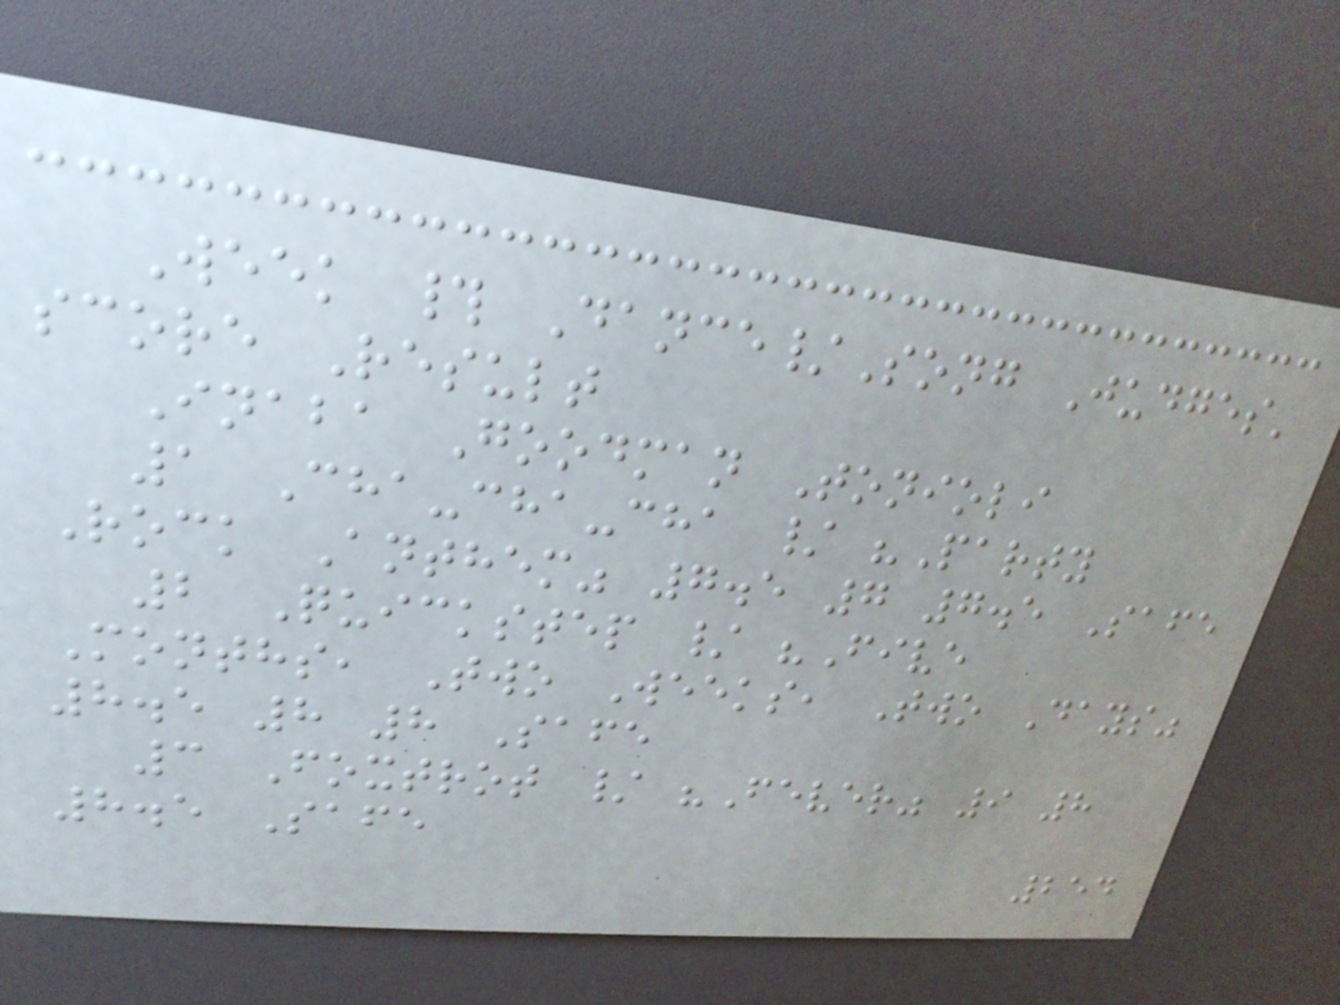Week # Dance/Song Judges'
score Result
Inaba Goodman Tonioli
1 Cha-cha-cha / "Party
Rock Anthem" 7.5 7 7.5 Safe
2 Quickstep / "Five
Months, Two Weeks, Two Days"
8.5 8 8 Safe
3 Foxtrot / "Fever" 9 8
8.5 Safe
254
